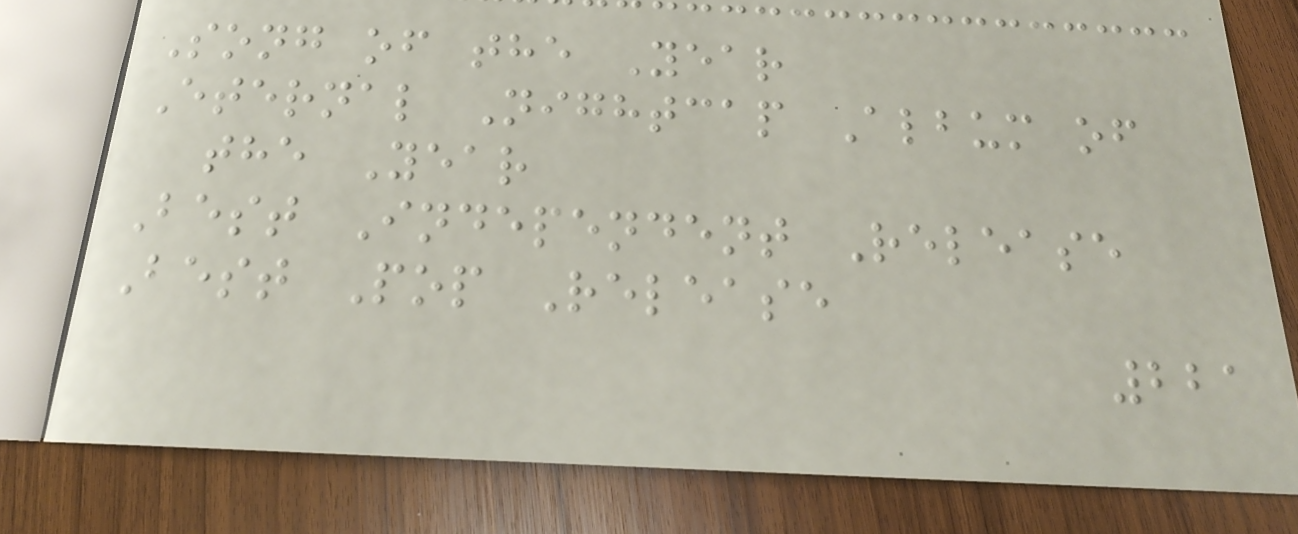Song of the Year
Eternal Nightcap Album of
the Year
Best Independent Release
Best Pop Release
221
